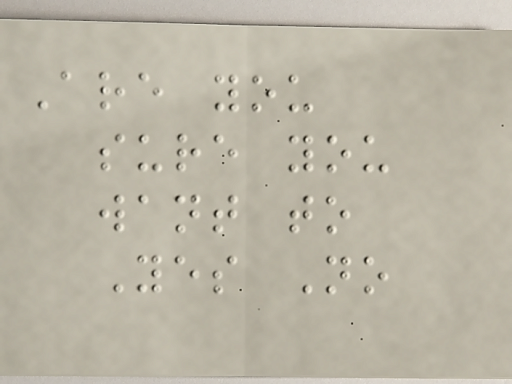Are you
sure you
want to
Yes No
